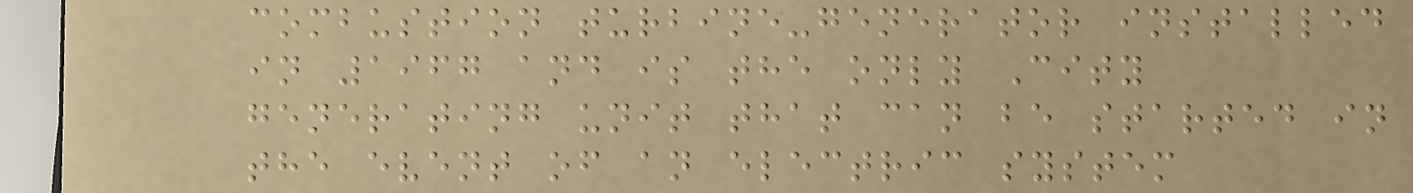combustion turbine-generator installed
in 1967 and is the only City
generating unit that can be started in
the event of an electric system
